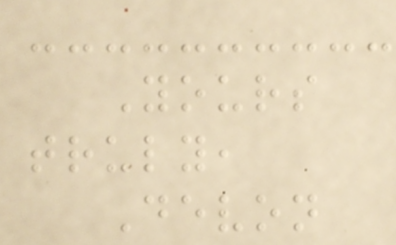Yours
truly,
Devon
